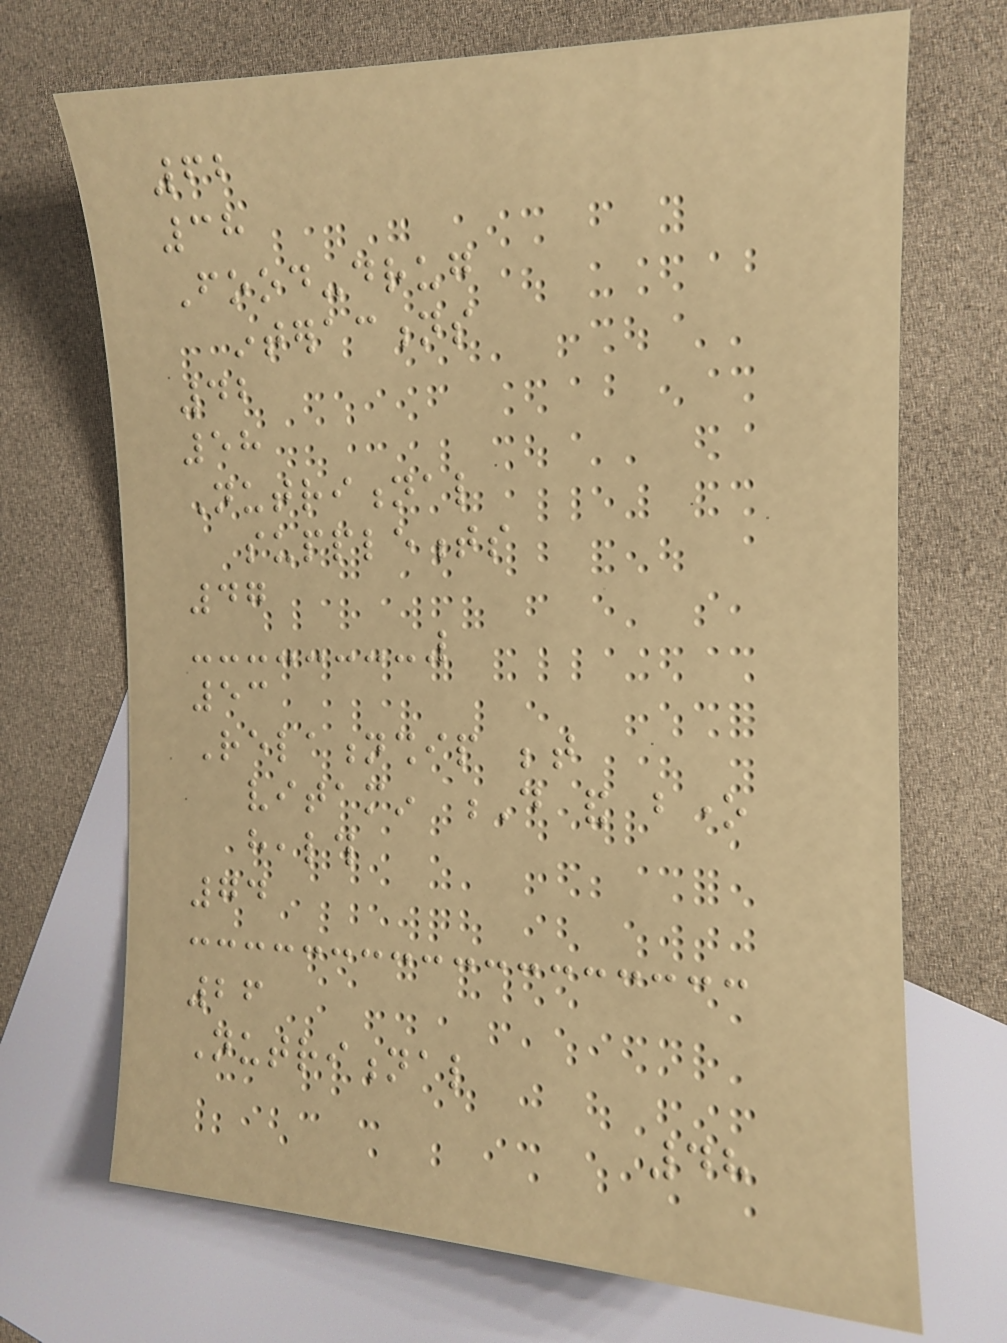62
38
Food-drug
interactions
42
58
Nutritional
supplements
47
53
Relationship between
vitamin D and bone
health
74
26
Nutritional
48
